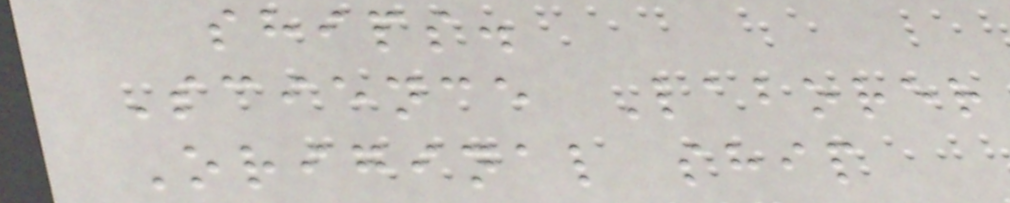ships.
Science Laborer
Original ship
